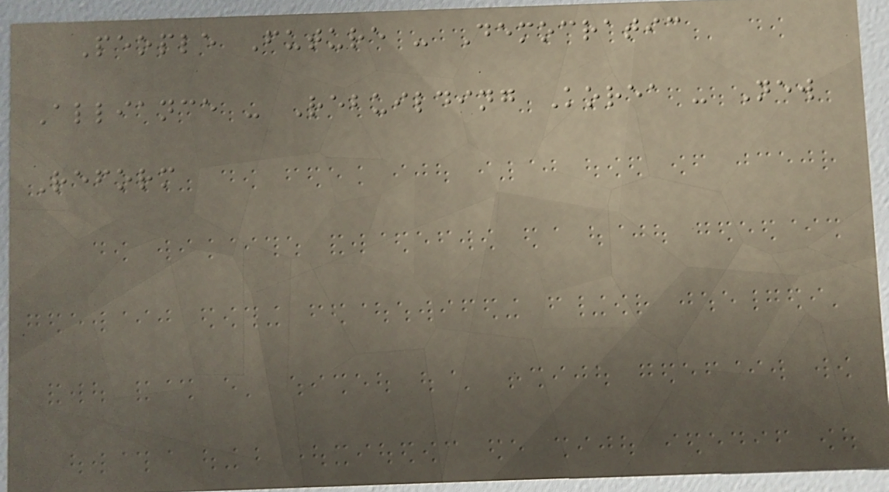People Future - Democratic
Alliance - Rebuilding Korea - New
Reform
